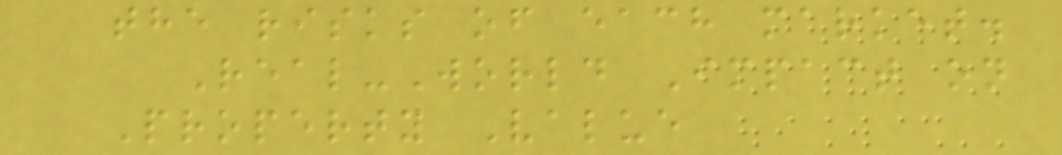the risks of each market.
Real-World Impact on
Property Value
